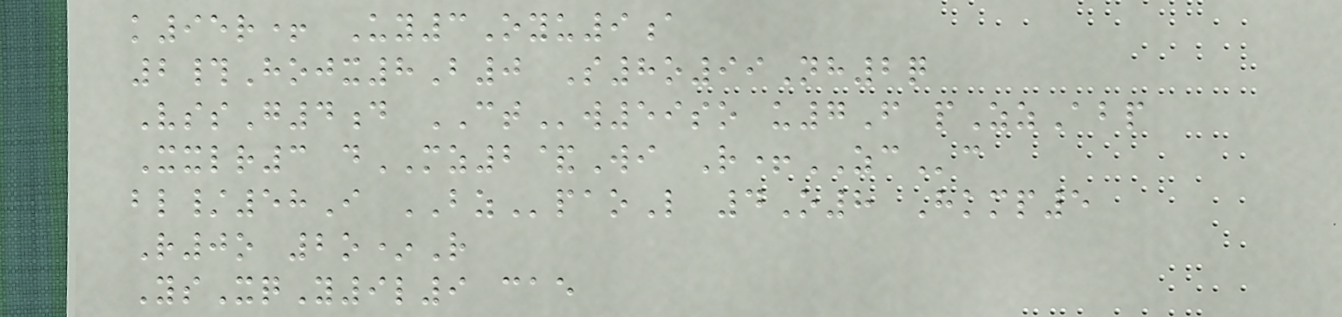k95r+ Uy3Oyu9a
2#Hojx8B0 S8o99Nh2q
VssG4d CTw59so u7F pZzAbp
Xxlr3 dMZ2&Wi R+ZCc
bl/58I BZpaoL 4O8 Hkmp5
R0o 2o*R
YsXqY9l9 cae
